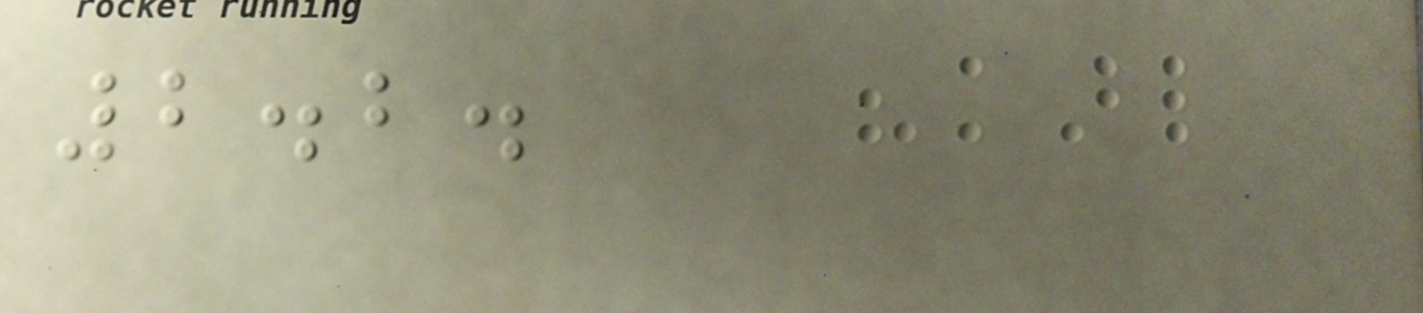2.2.
